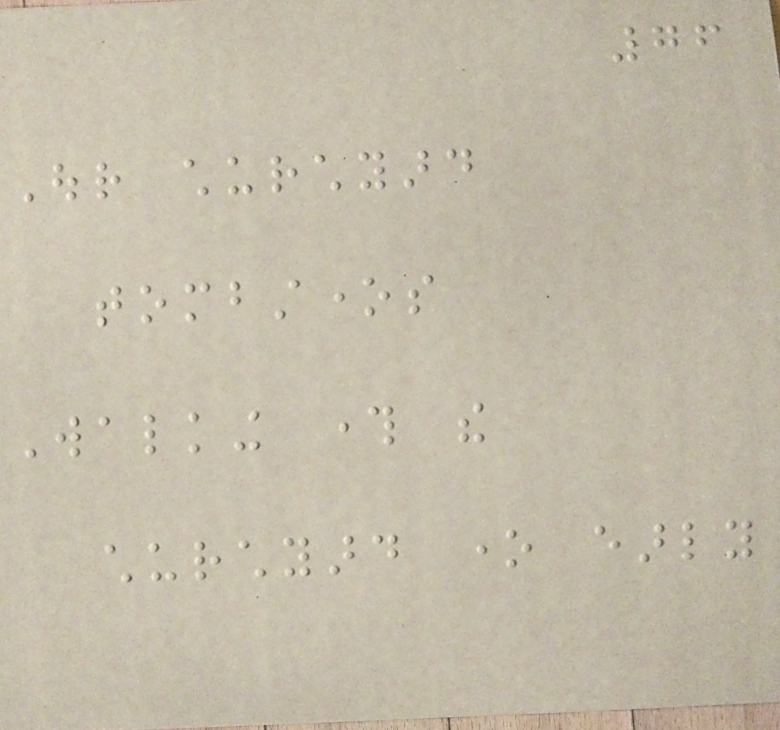76
Our churchyard
tombstones
Walking through the
churchyard one early
